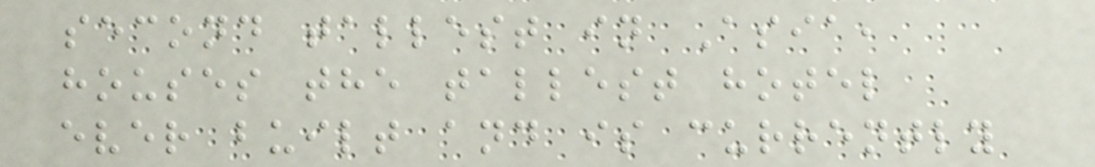second tallest in Asia,
houses the tallest hotel
ever built and is currently
